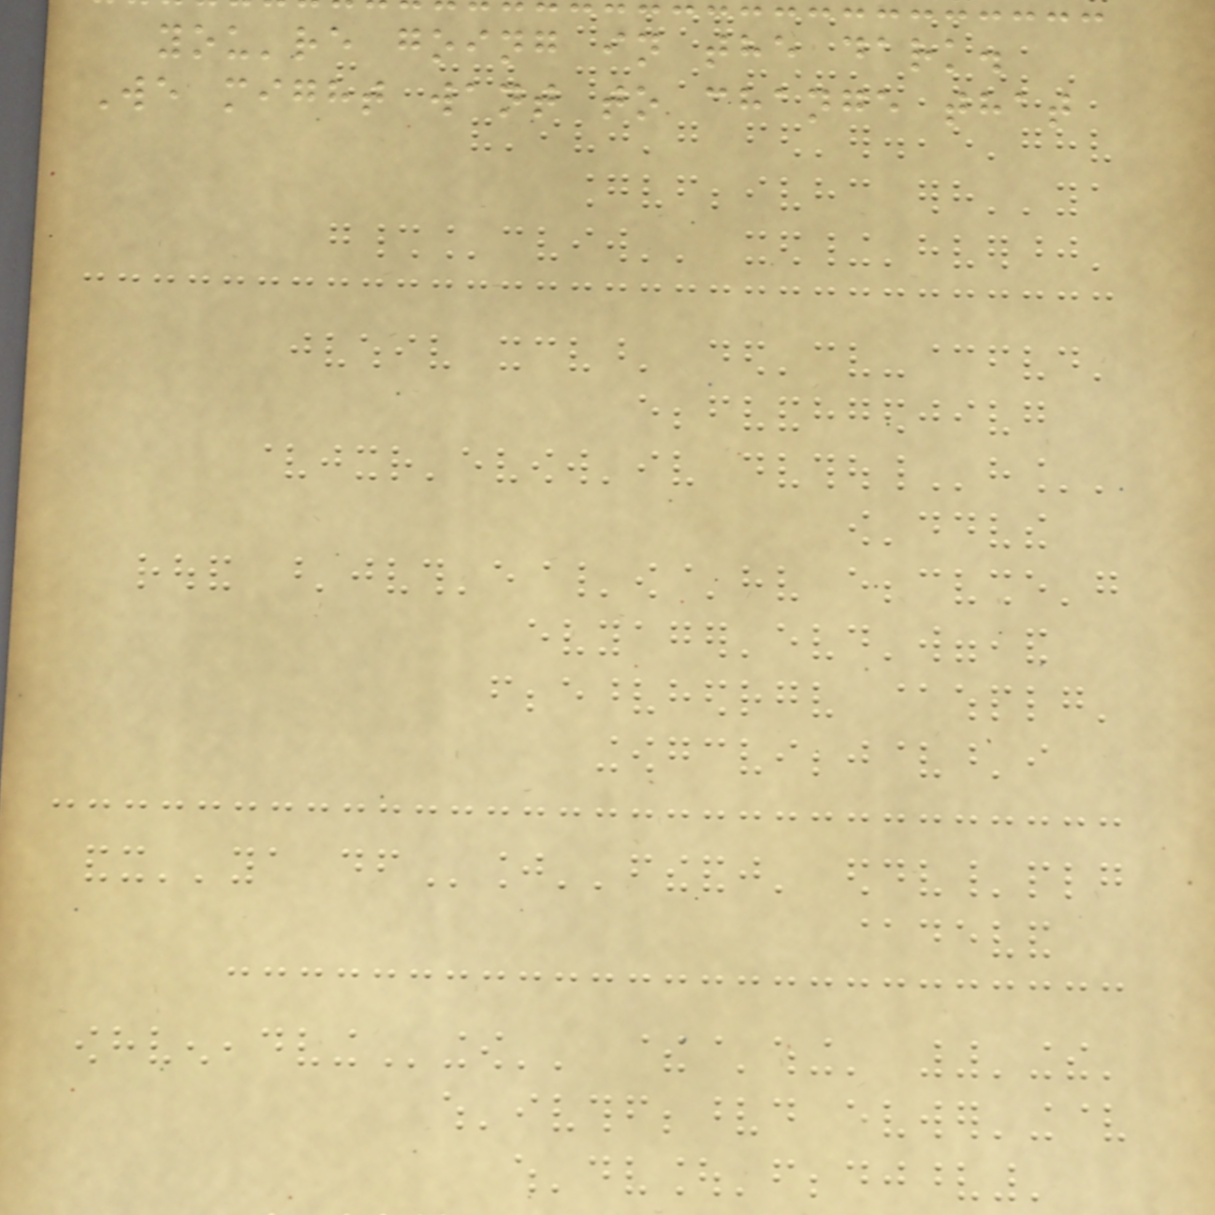you're going in the dark.
We might want to change that
